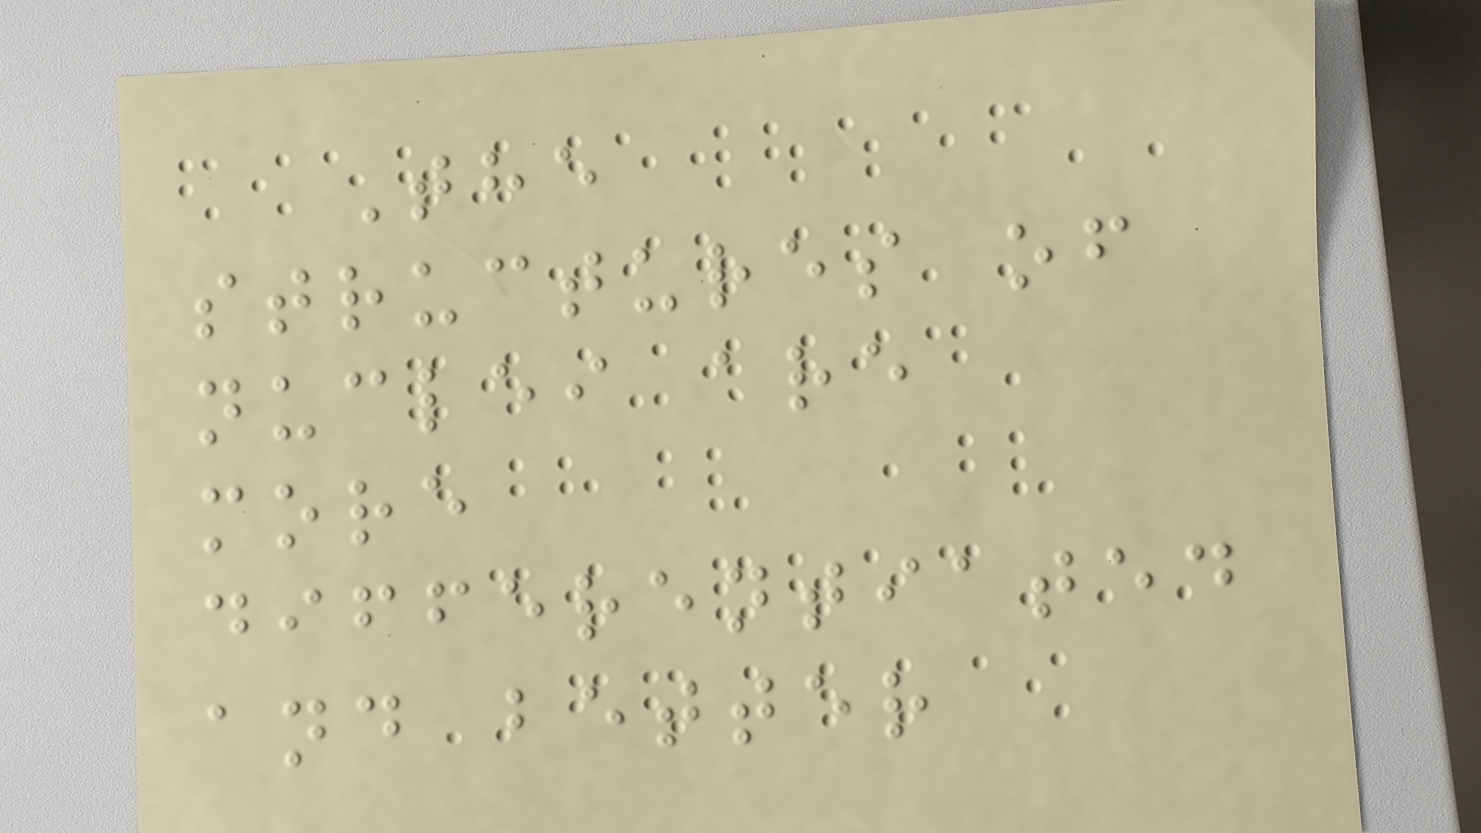The
structures of
nuclei are
more
differentiated
and better
